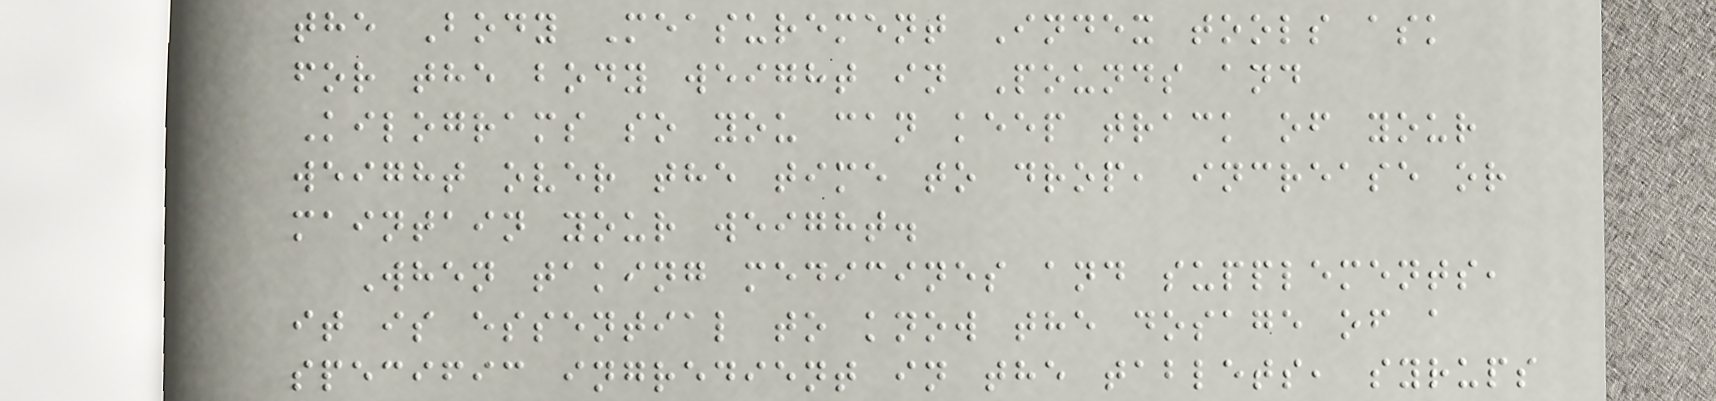the Body Measurement Index tools ask
for the body weight in Pounds and
Kilograms so you can keep track of your
weight over the time to drop, increase or
maintain your weight.
When taking medicines and supplements,
it is essential to know the dosage of a
specific ingredient in the tablets, syrups
